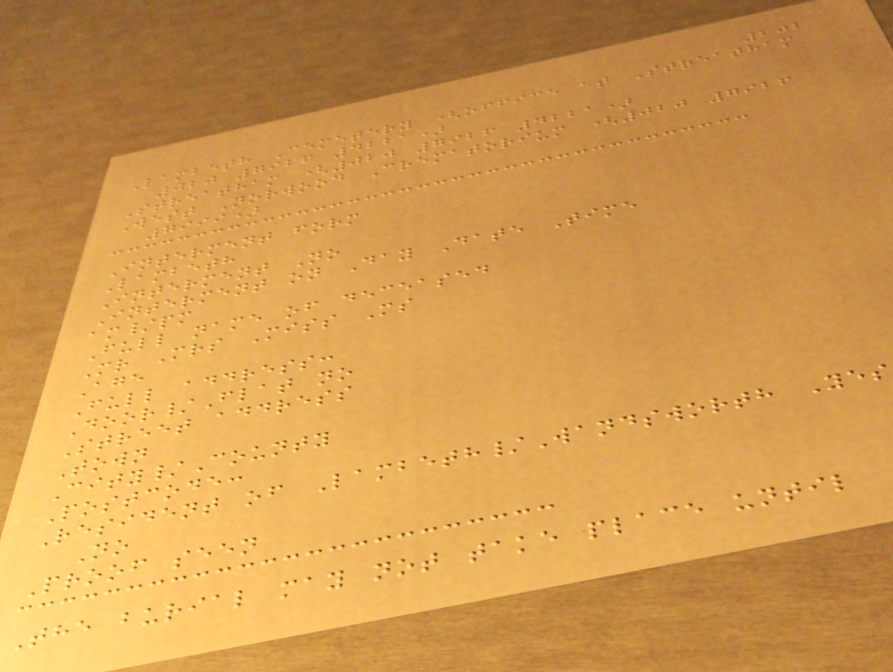202
Lambeth Cemetery (office at Streatham
020 7926 4221)
Streatham (020 7926 4221)
West Norwood Crematorium (020 7926
7999)
Interment form
Lambeth
Interment No
Interment on Day Date Time
am/pm
Full name of deceased
Mr Mrs Miss Ms
Age
Full address:
Door/Flat no
Street address
Town
City/County
Postcode:
Resident of Lambeth/Wandsworth Yes
No
Proof seen
The burial may not take place until
